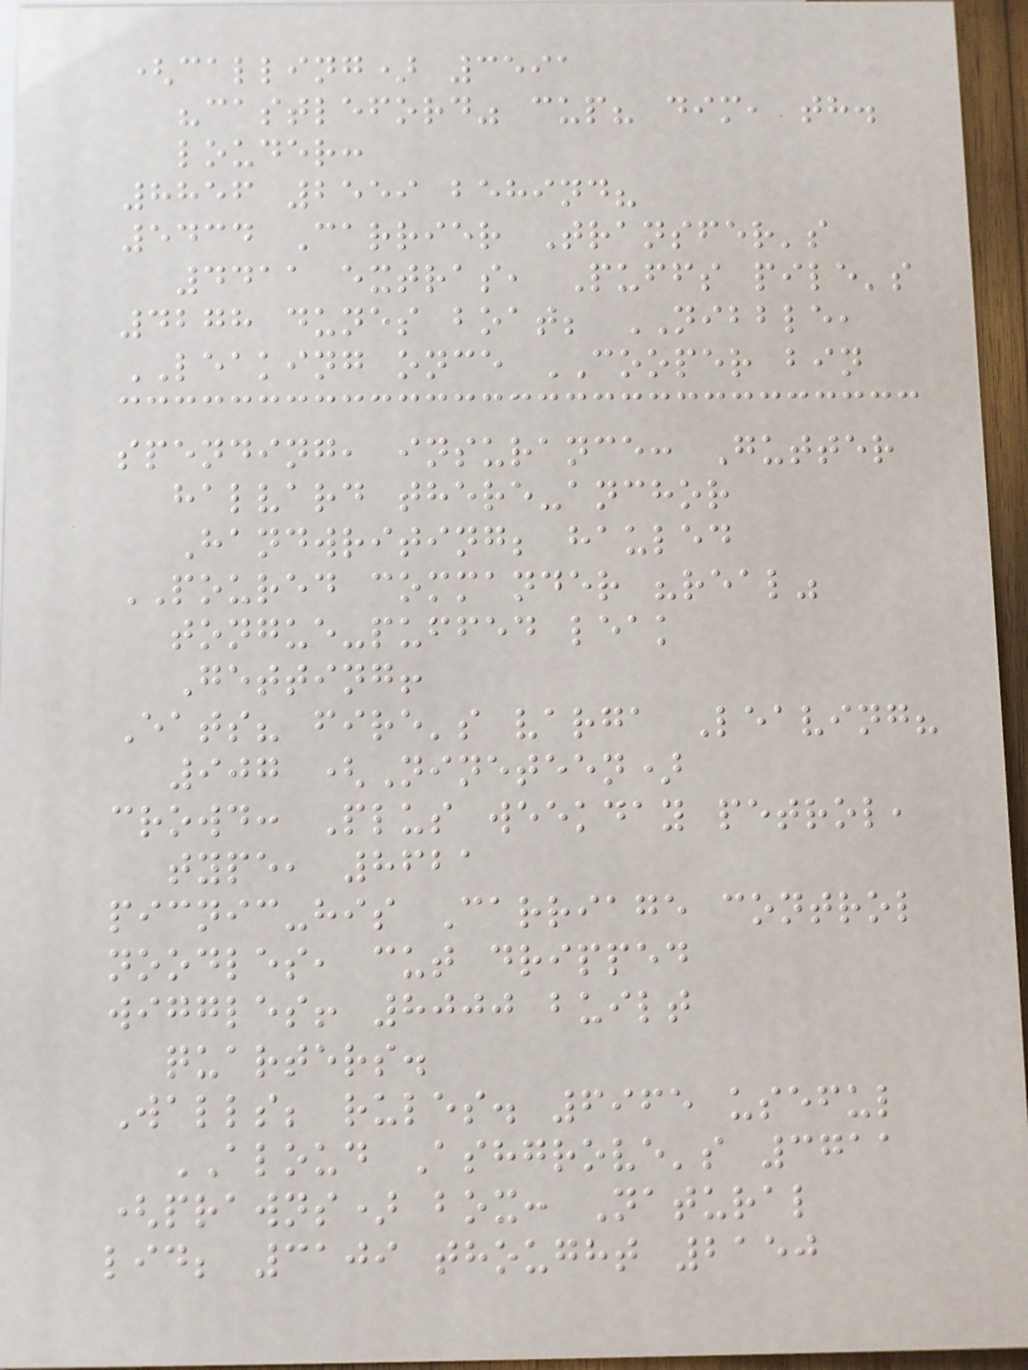(calling) 3591
"castleford" cup? dim, th.
louder:
8856 2559 behind?
5434 Carrier Transfer's
4411 extras, Puffs pile's
4278 dunes boat; NIBBLE,
LEAKING once COOPER bin
spending, insurance: Gutter
halvard there-anchor
Handwriting; hauled
POURED commander "real"
tongue-puffed leak
Getting!
Eats? fire's varga Leaving?
907 (Nineteen)
crowd: Plus weekday petrol,
type, 8621
picnic-his Carriage control
noodles, cut dripped
wiggles! 8000 built
quarters.
Walls; rules. 6965 useful
ALOUD Ashgrove's 3711
(prawns) box: Natural
lid; 3109 thought 2150
